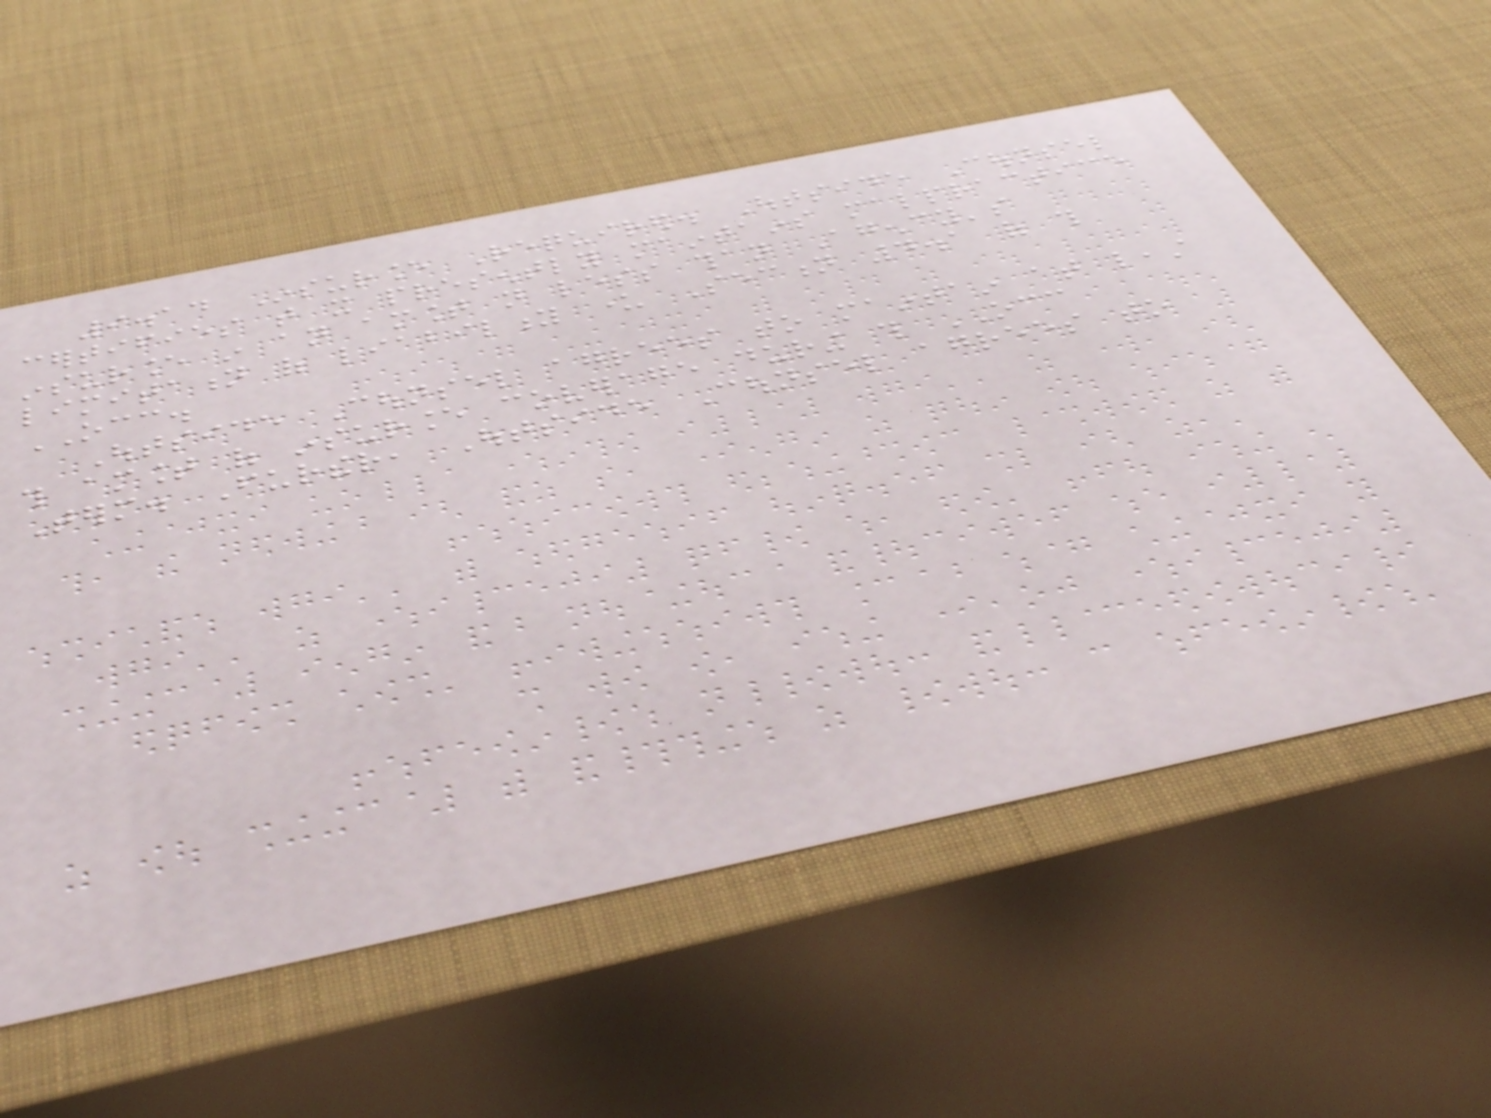9.14 Insurance Required. Outside Counsel
certifies that it presently maintains malpractice
insurance in an amount not less than Agency's
limitation of liability under Section 4.1 of this
OCC.
Outside Counsel agrees to maintain at least
this amount of insurance coverage during this OCC
Term. Further, Outside Counsel agrees to
